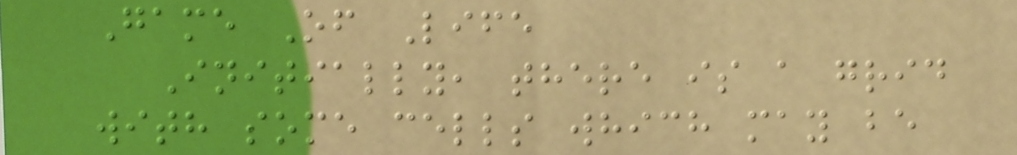Game Of Life
Initially, there is a grid
with some cells which may be
